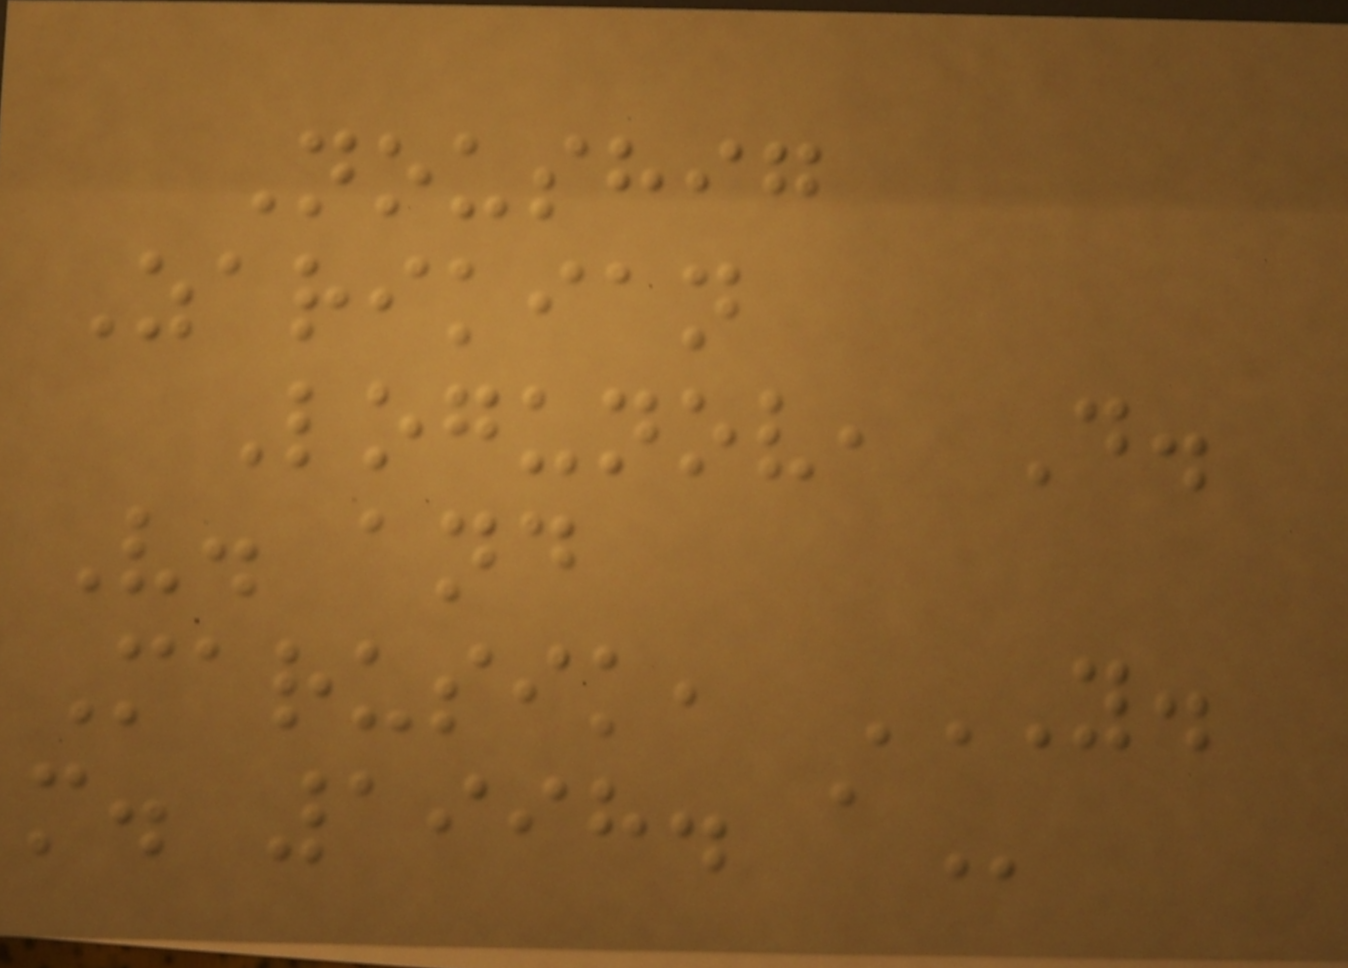Noushig
Zarikian
Logunov, D.
V. and
Marusik, Y.
M. 1998. A
